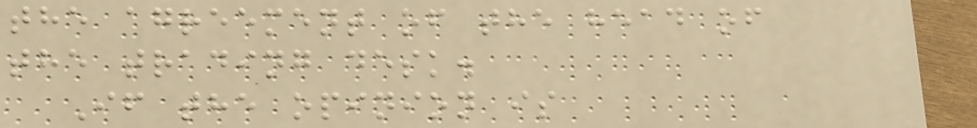the agreement of the head of
the trading desk.
If the opinion is
